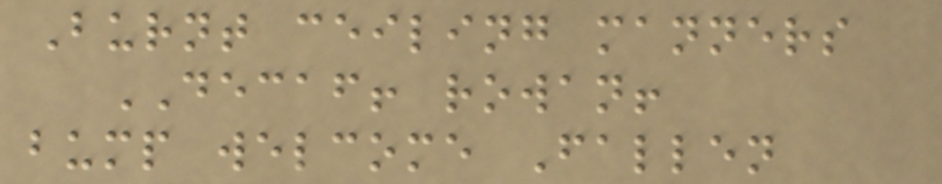Burnt ceiling manners
DECAF! rowan!
bump welcome Fallen
